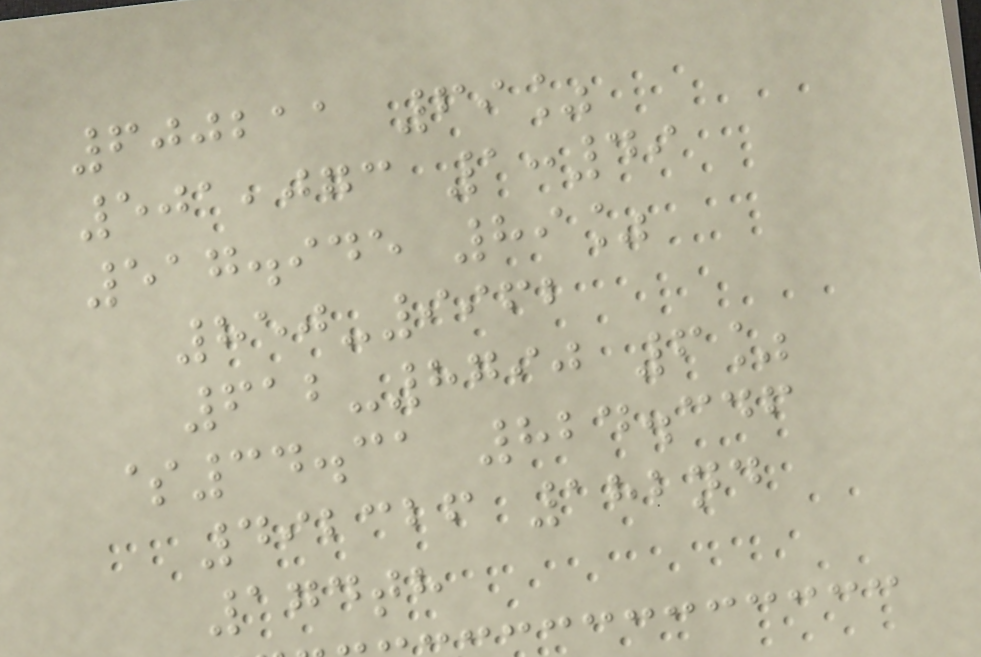600211 69%
501,073 1:49
517.945 89%
850-9962
612-8790 6%
$34.31 824.346
492326 182nd
174th
